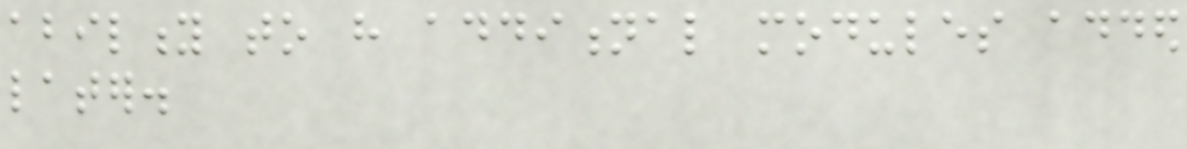ability to have additional modules added
later.
